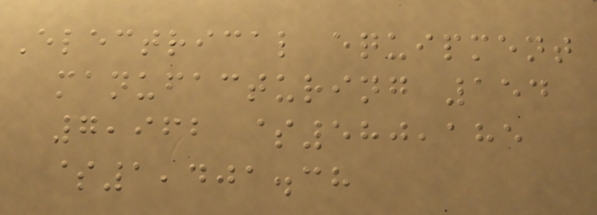Electrical equipment
manufacturing 154
7,962 $580,185
$1,401.38
